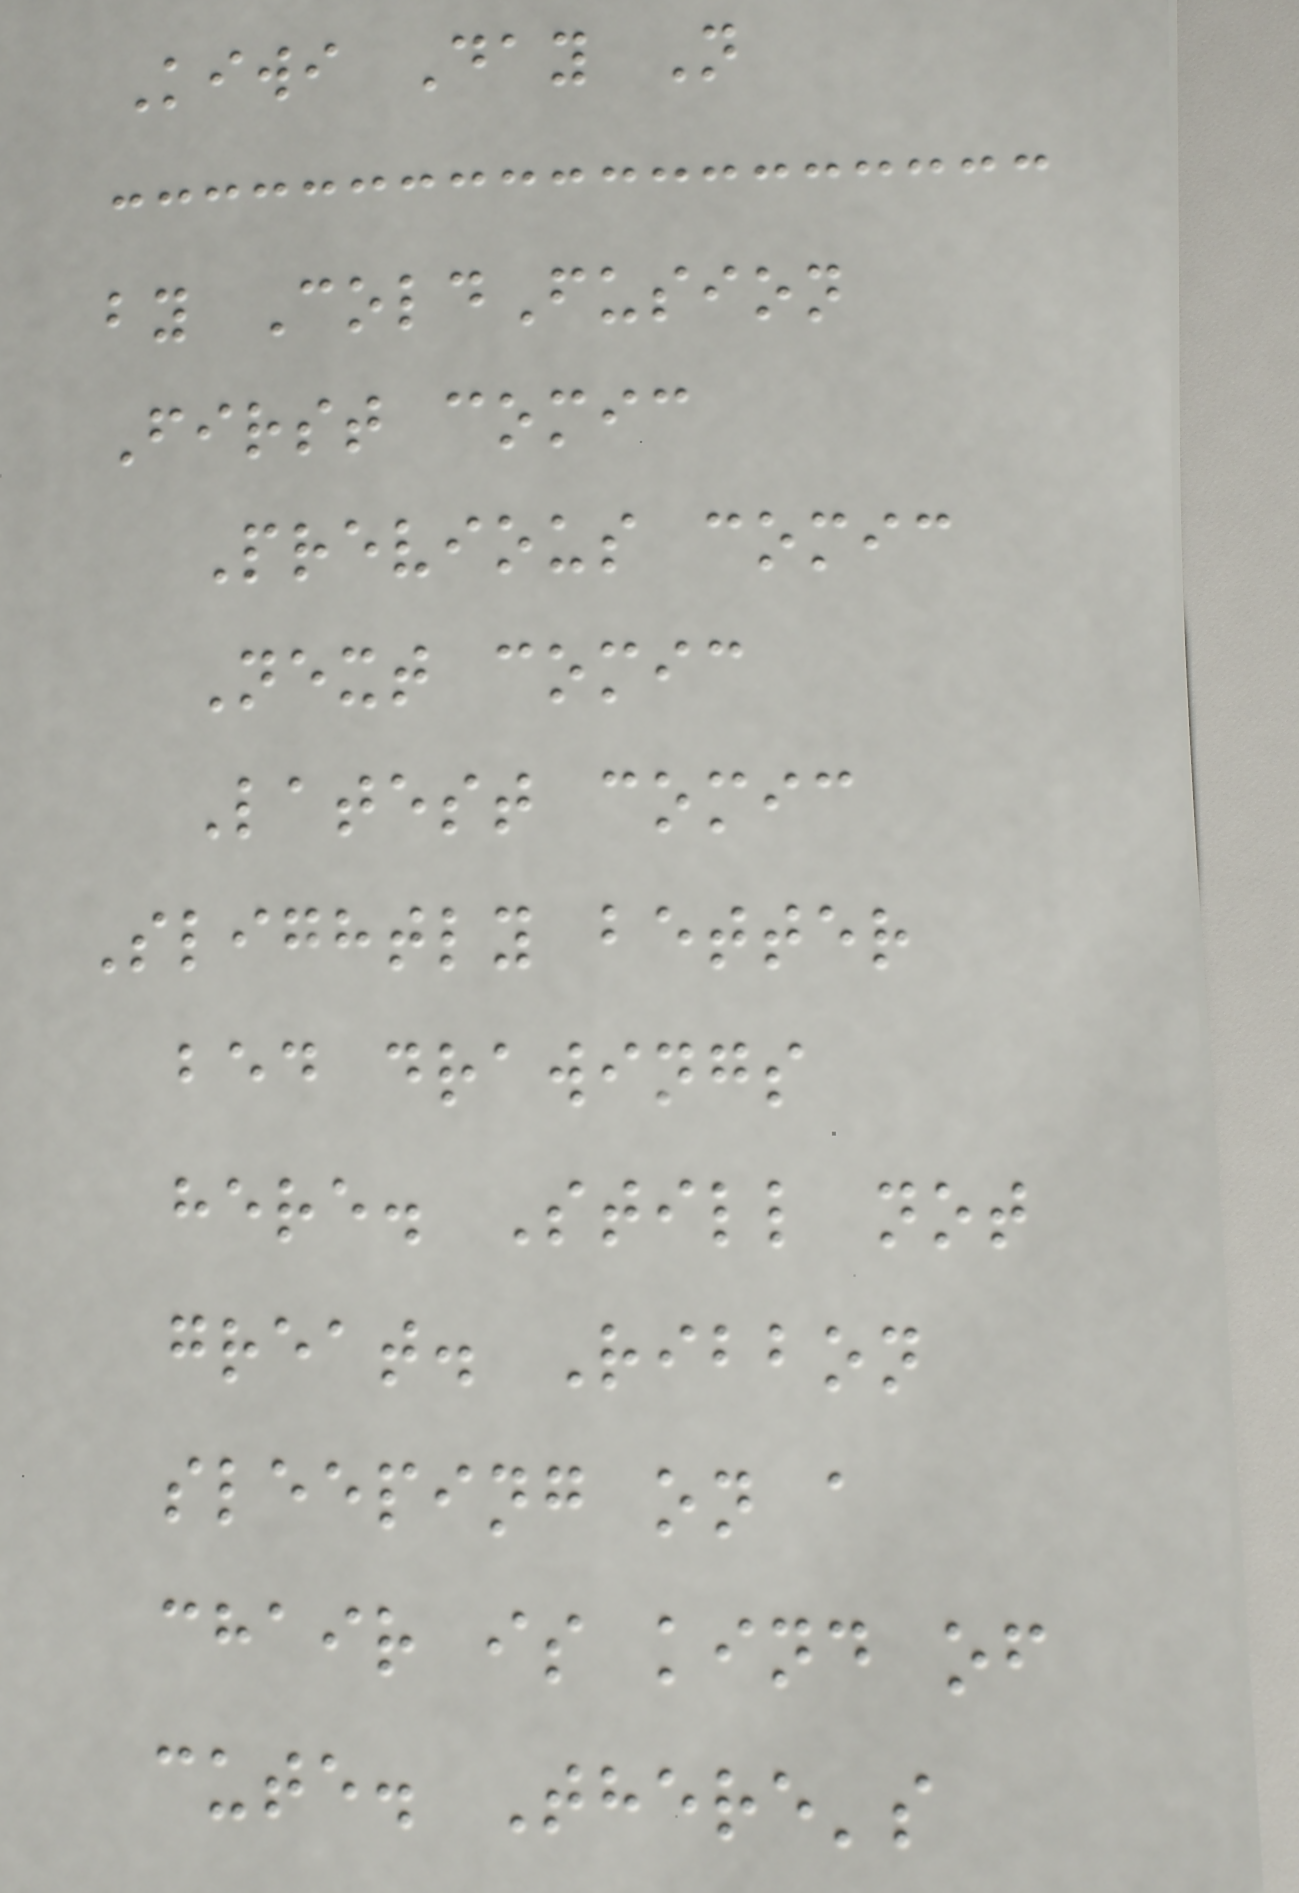Kiwi Day N
by ColdFusion
First comic
Previous comic
Next comic
Latest comic
Slightly better
bed drawings
here. Still not
great. Ribbon
sleeping on a
chair is kind of
cute. There's
